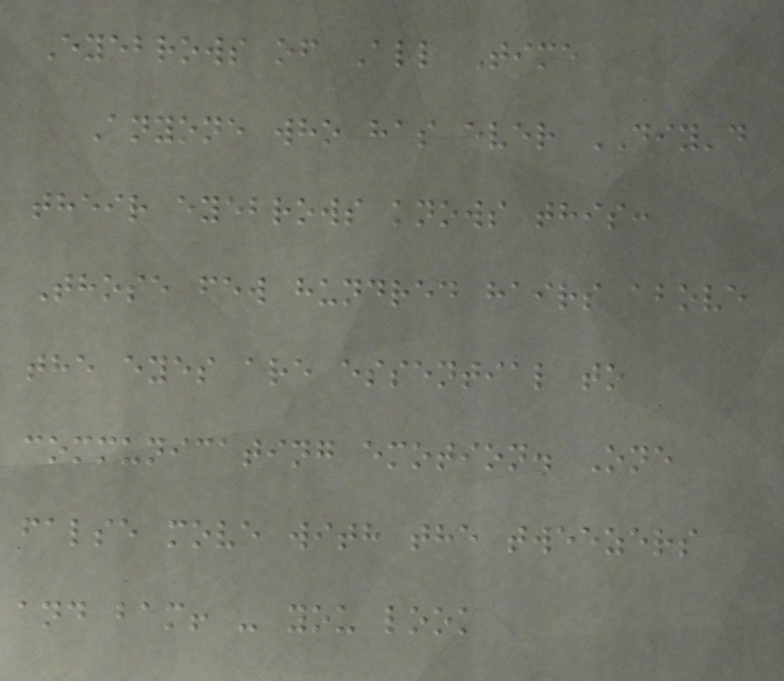Eyebrows of All Time
Anyone who has ever DIY'd
their eyebrows knows this:
Those few hundred hairs above
the eyes are essential to
communicating emotion. One
false move with the tweezers
and bam! - you look
